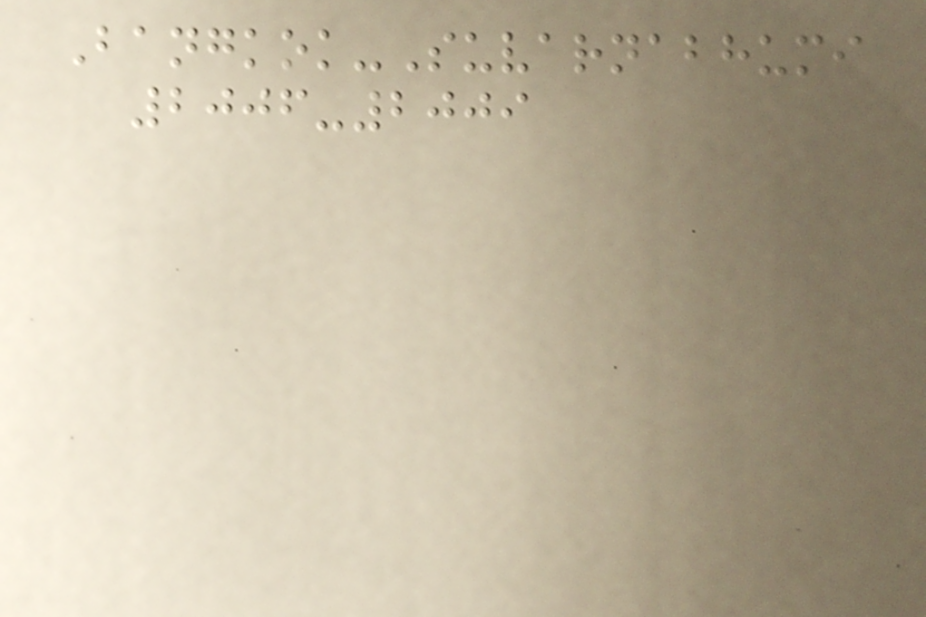Bangkok-Suvarnabhumi
2006-2009
